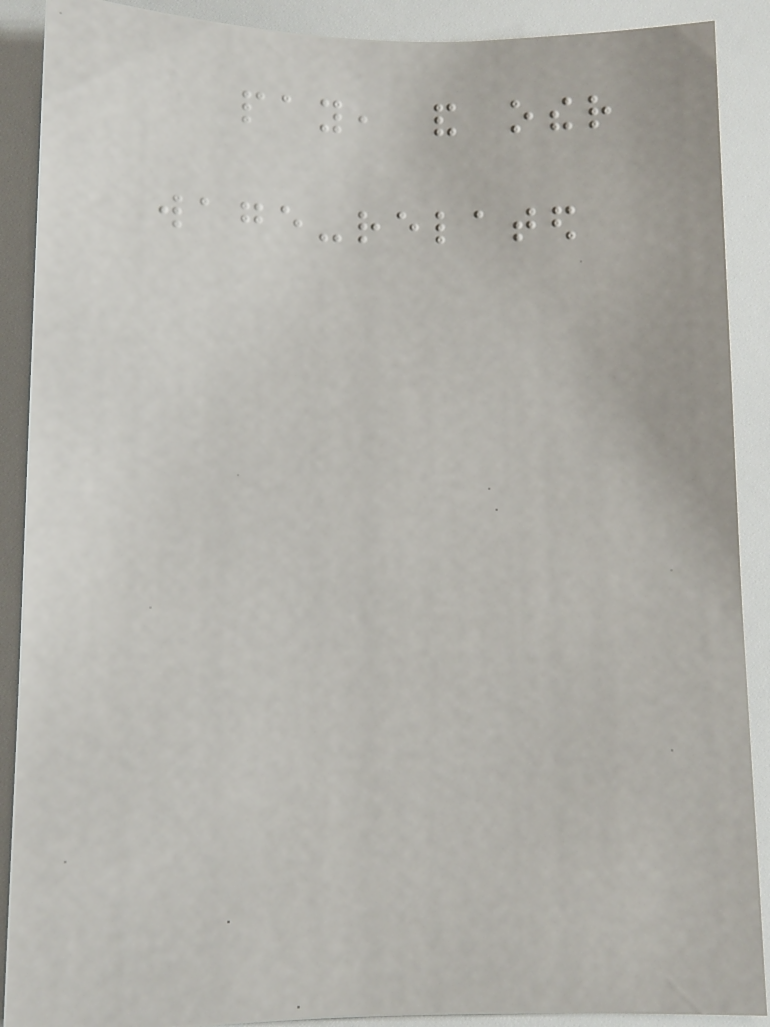pay, and other
wage-related
